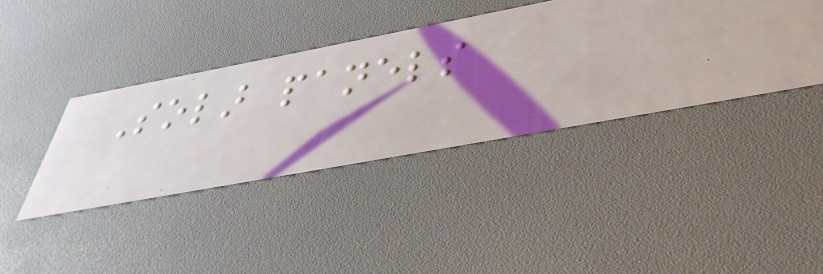Solar panels
